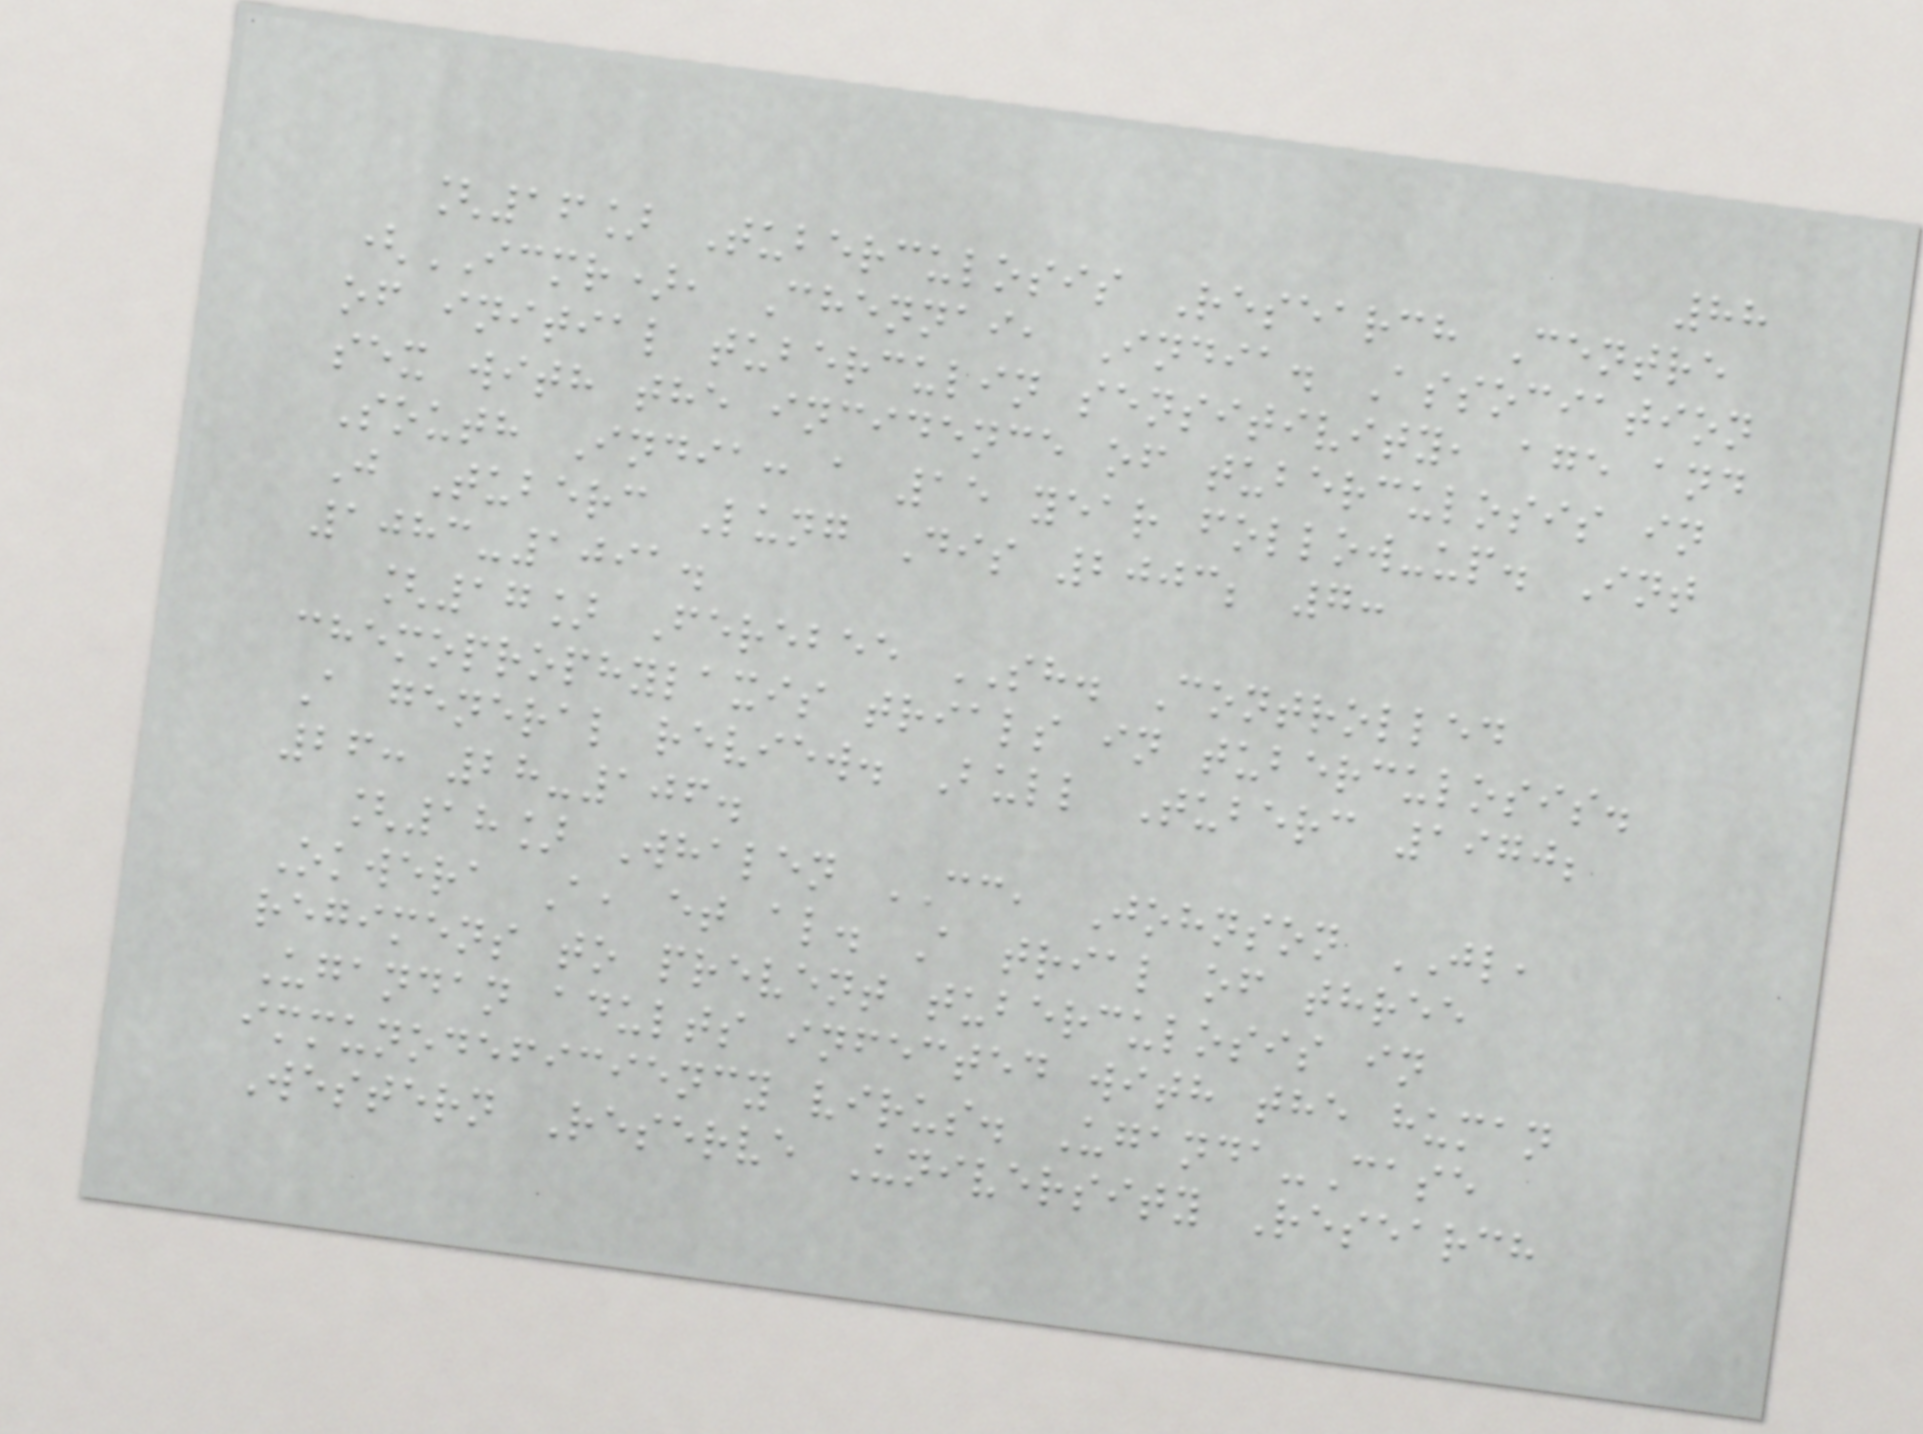88
[16] Tuberculosis Research Centre
(ICMR), Chennai, India. Association
of initial tuberculin sensitivity, age and
sex with the incidence of tuberculosis in
South India: a 15 year follow-up. Int
J Tuberc Lung Dis 2003; 7:
1083-1091.
[17] Ferebee SH. Controlled
chemoprophylaxis trials in tuberculosis.
A general review. Bull Tuberc 1970;
26: 28-106.
[18] Whalen CC, Johnson JL,
Okwera A, et al. A trial of three
regimens to prevent tuberculosis in
Ugandan adults infected with the human
immunodeficiency virus. Uganda-Case
Western Reserve University Research
